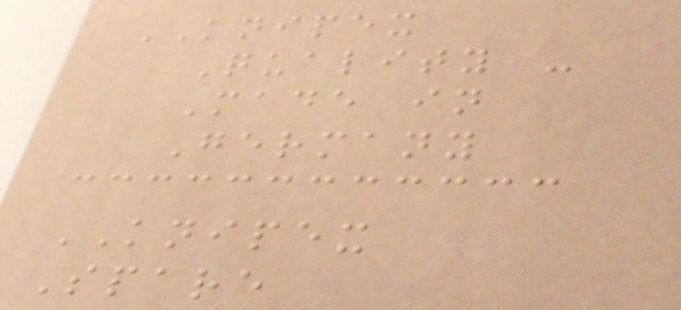KNIPEX
Quality -
Made in
Germany
KNIPEX
Spare
